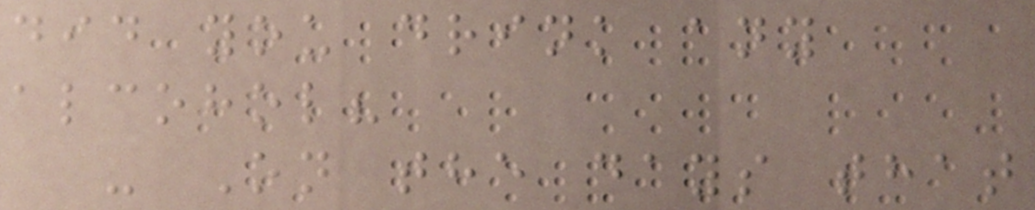did you drink any
alcohol?
- On the days that
